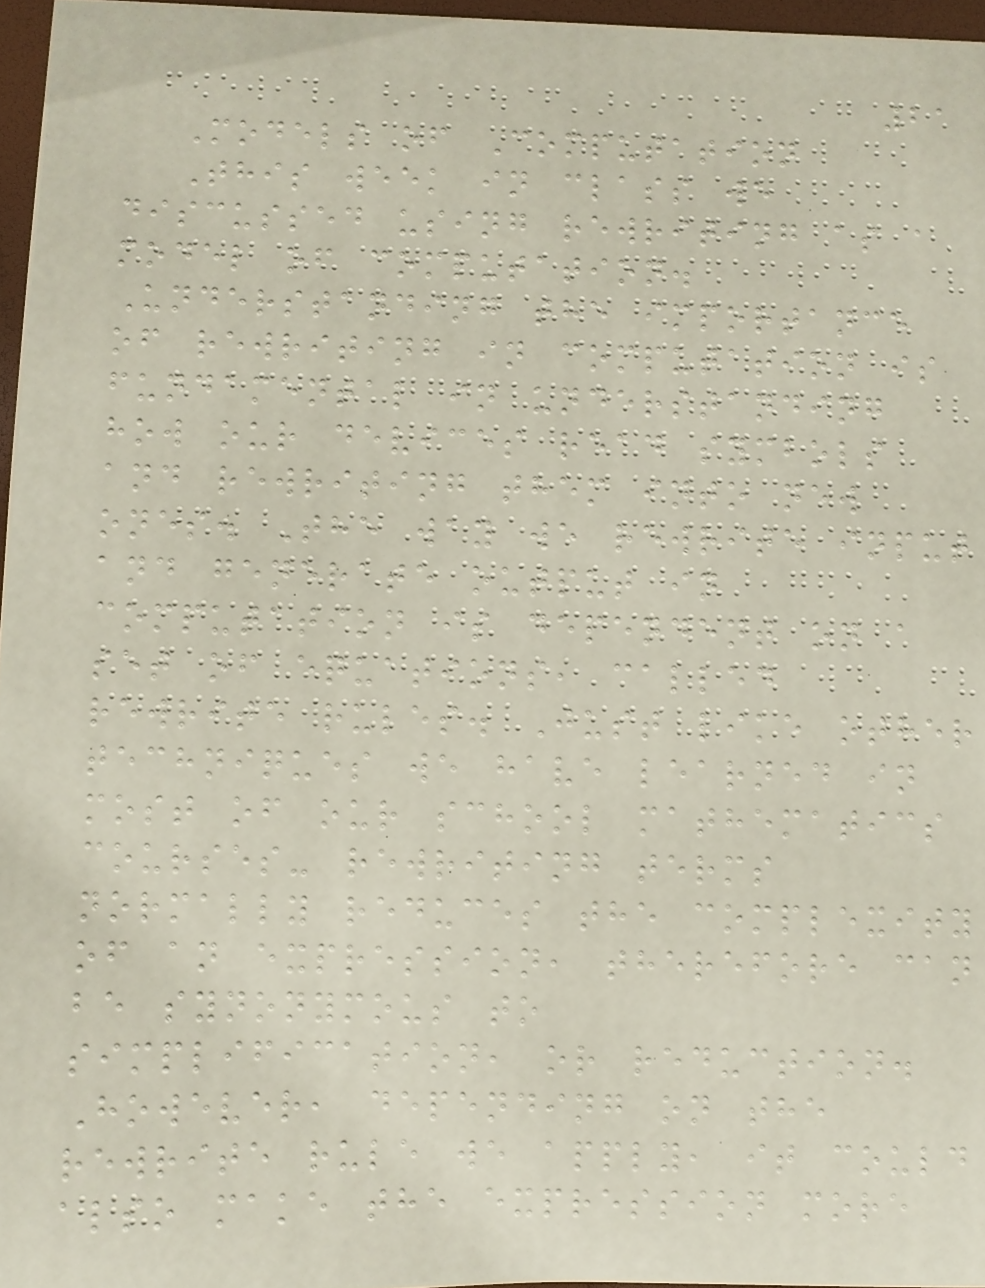21
Models of Computation
This week in class we
discussed using rewriting as a
model of computation.
Understanding the importance
of rewriting in computation is
fundamental in understanding
how our devices read symbols
and rewriting them into new
ones. The way we rewrite input
and generate output in
computation is dependent on a
set of equations, called
rewrite rules. Just like other
techniques we have learned in
most of our school mathematics
courses- rewriting terms
normally reduces the complexity
of an expression, therefore can
be synonymous to
simplification, or reduction.
However, depending on the
rewrite rule we apply, it could
also make the expression more
